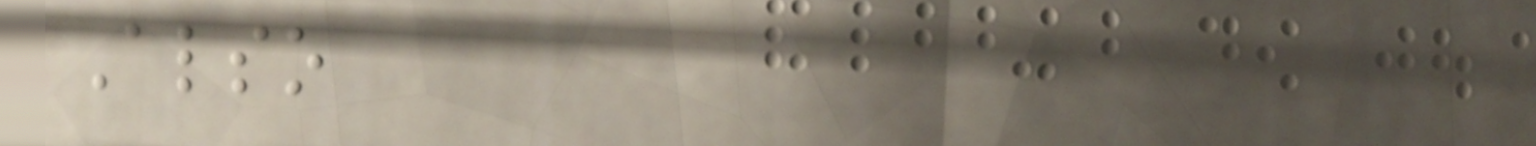Also
